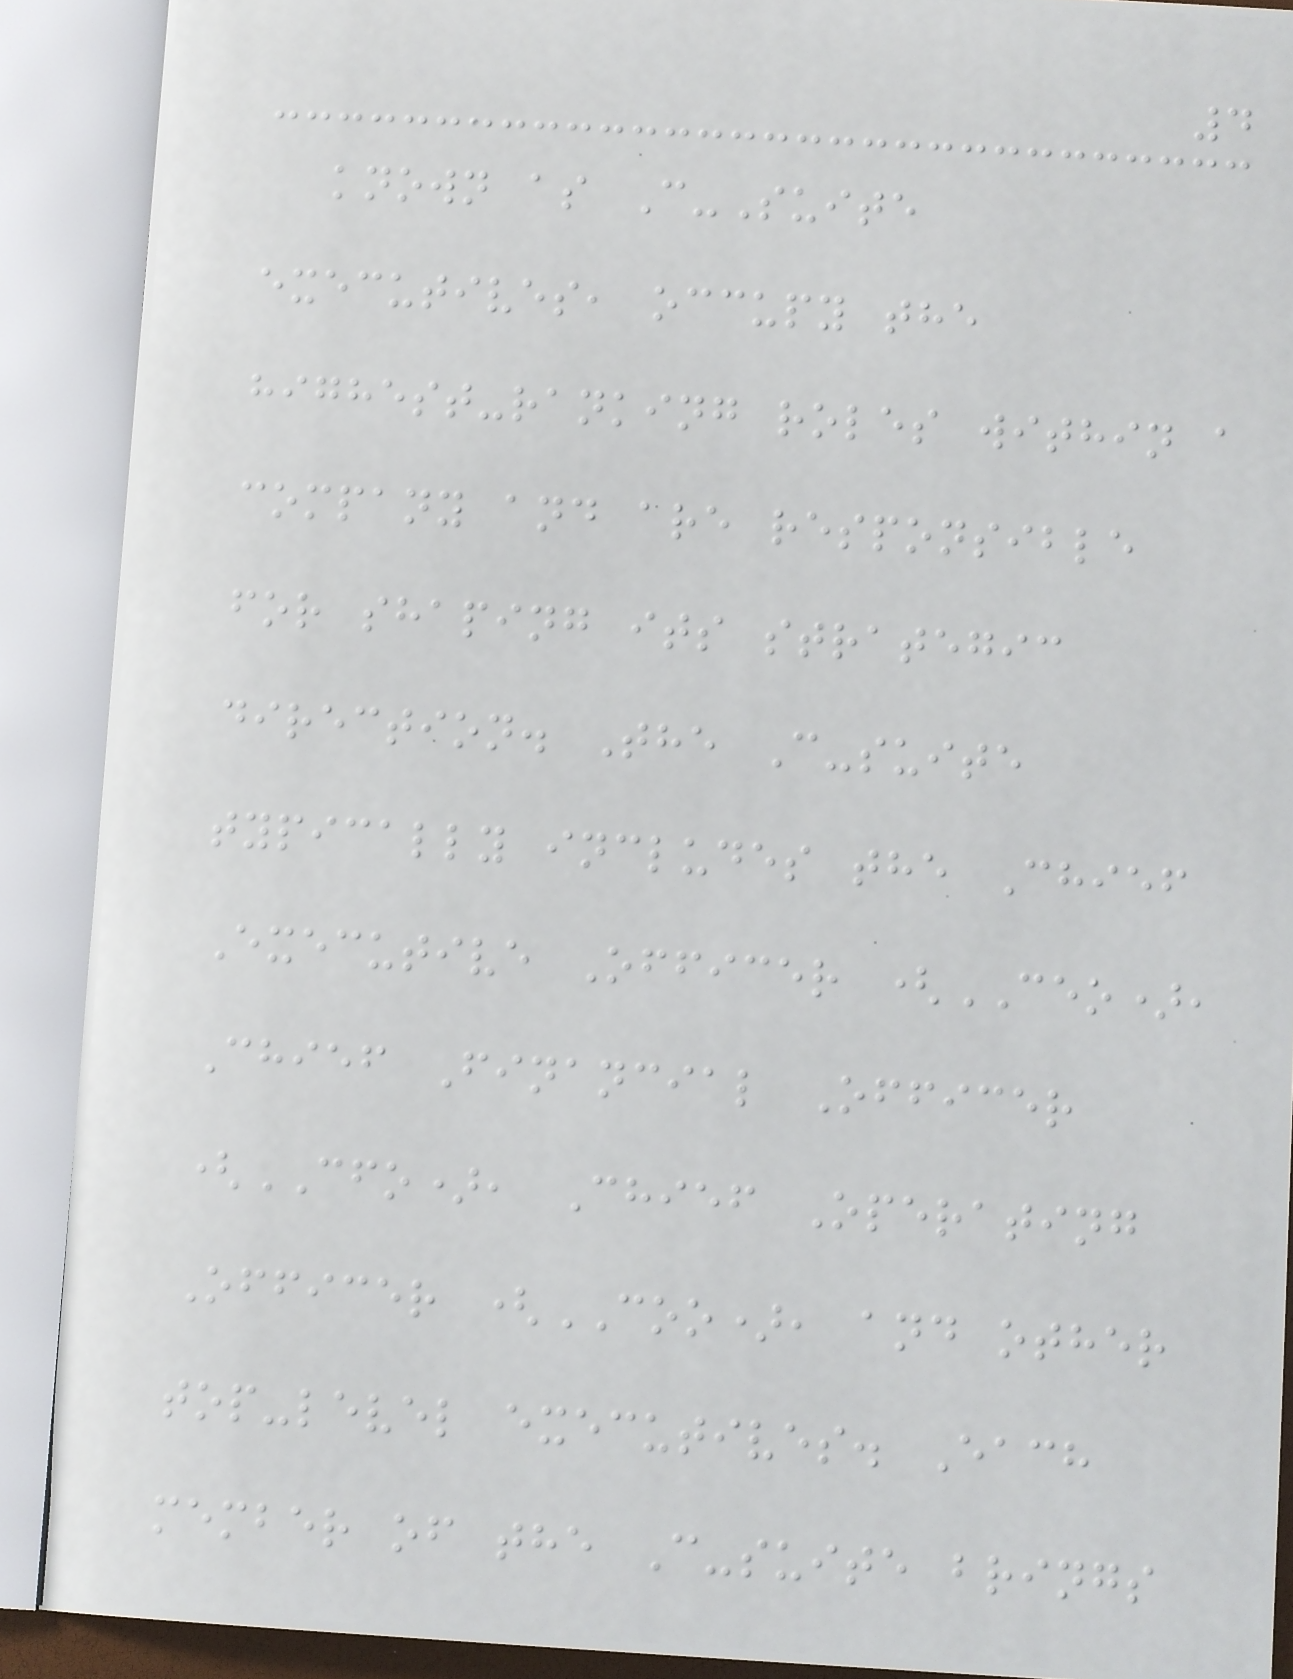4
known as C-Suite
executives, occupy the
highest-ranking roles within a
company and are responsible
for shaping its strategic
direction. The C-suite
typically includes the Chief
Executive Officer (CEO),
Chief Financial Officer
(CFO), Chief Operating
Officer (COO), and other
top-level executives. Each
member of the C-suite brings
